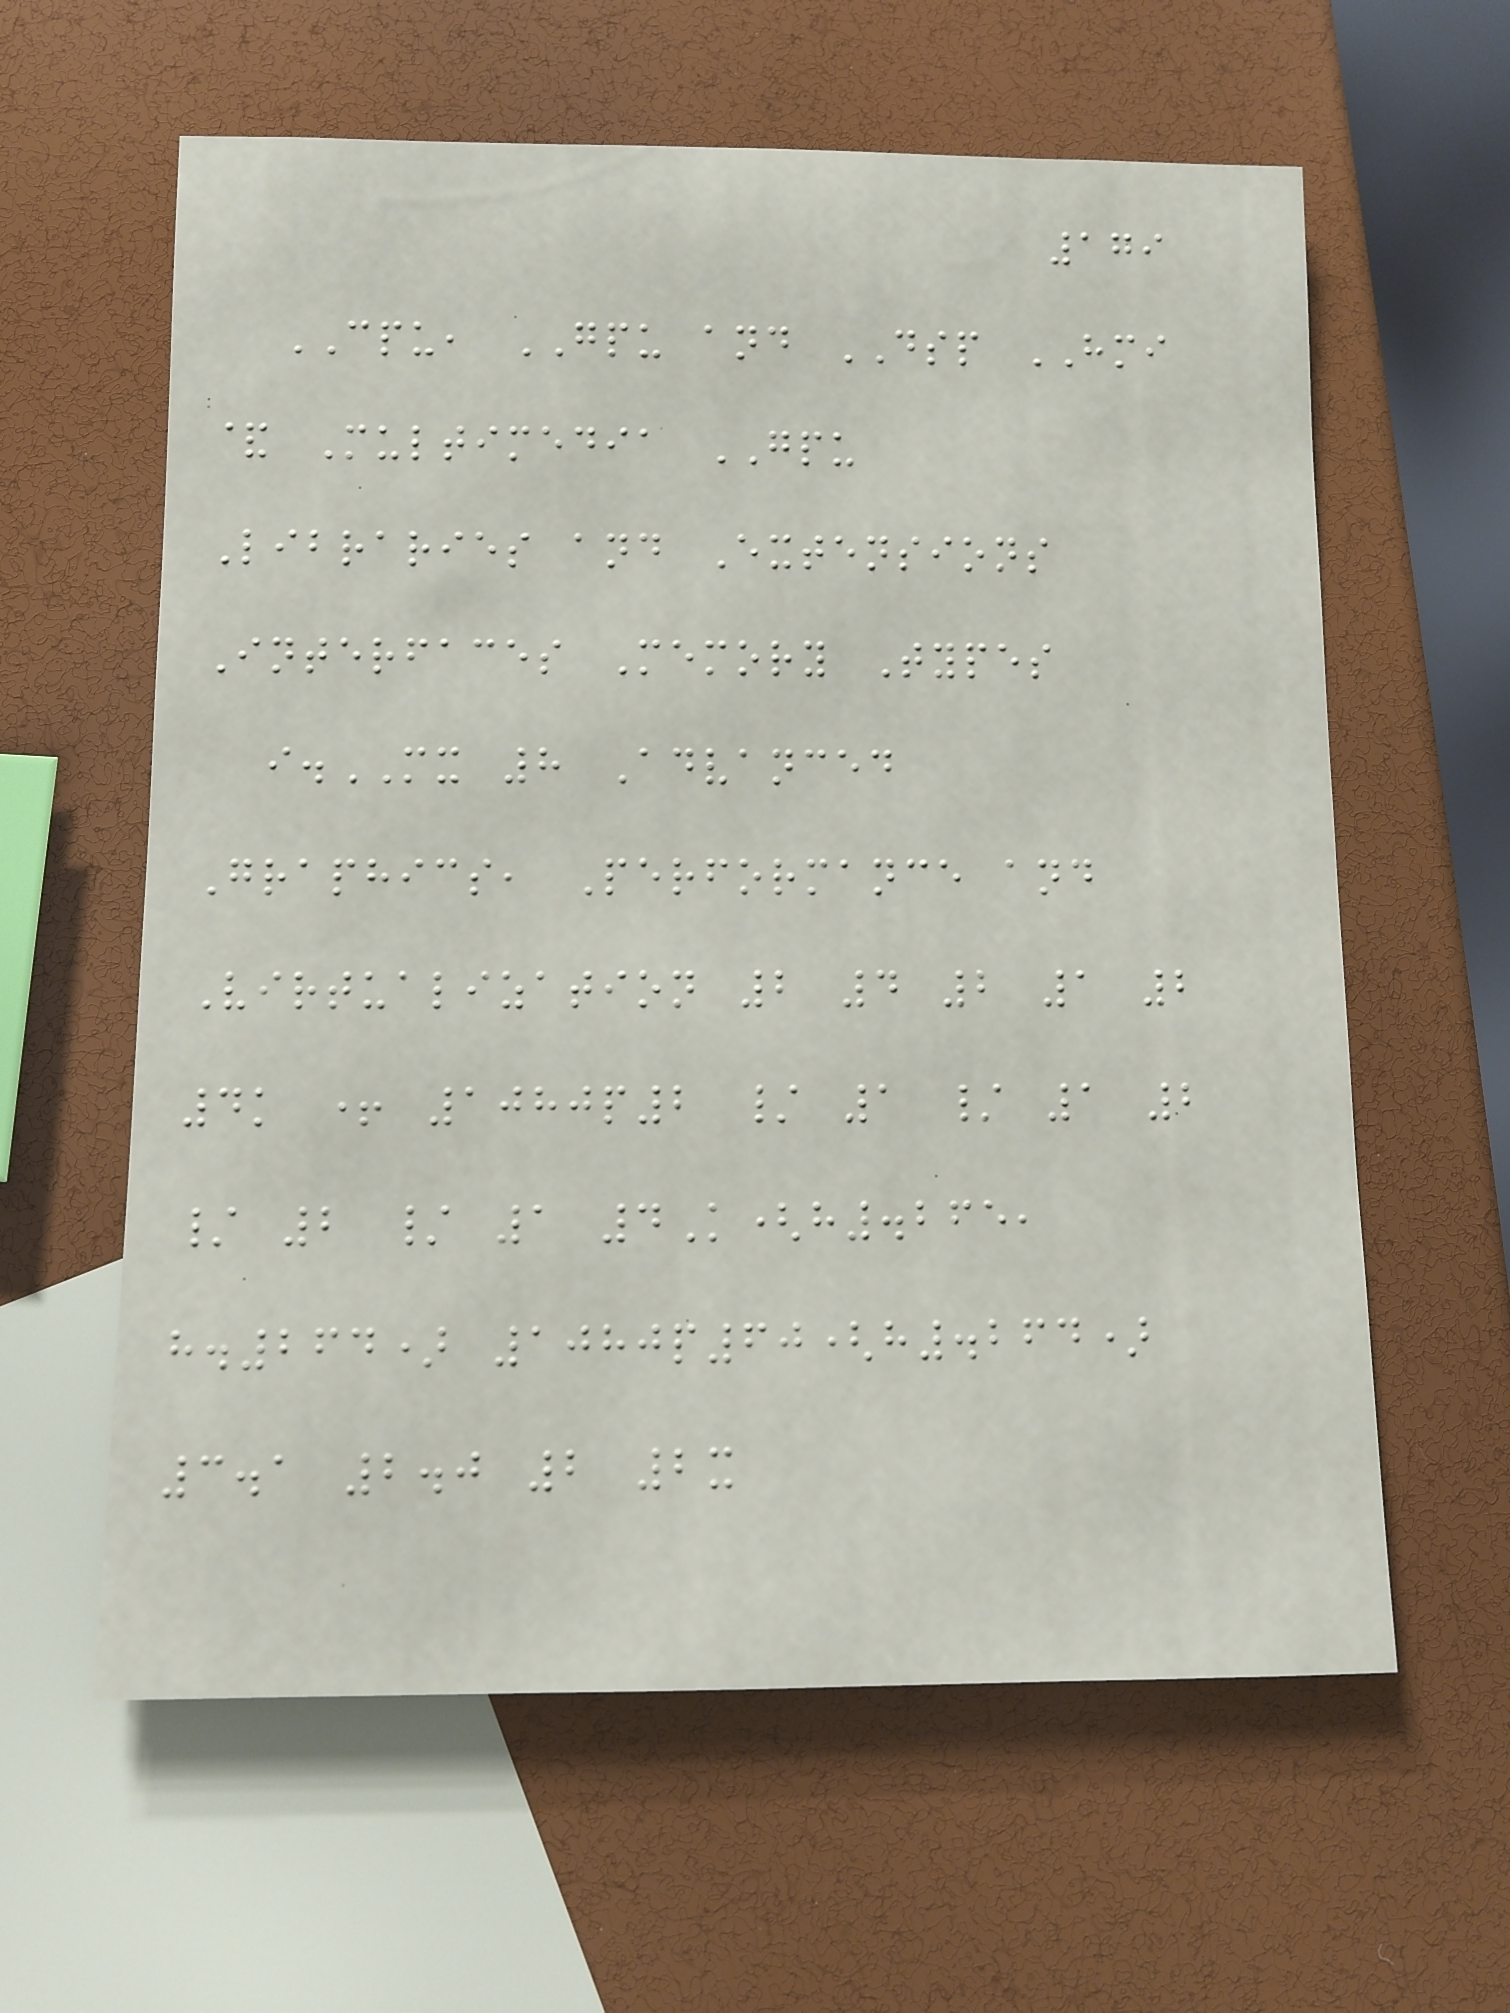179
CPU, GPU and DSP HMI
& Multimedia GPU
Libraries and Extensions
Interfaces Memory Types
i.MX 8 Advanced
Graphics, Performance and
Virtualization 2 4 2 1 2
4k + 1080p2 / 1 / 1 2
/ 2 / 1 4K(h.265,
h.264) 1080p60(h.264)
3.1 2.0 2 2x
